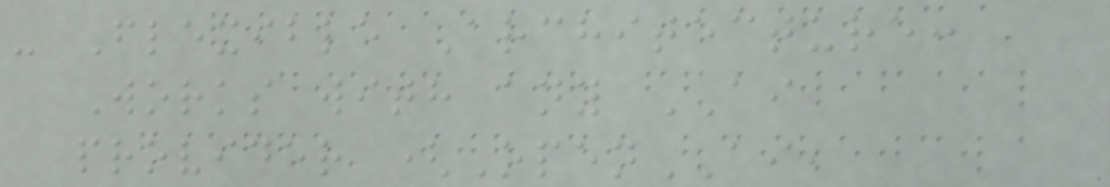- Flexible Architecture:
Works with any AI
provider (OpenAI,
